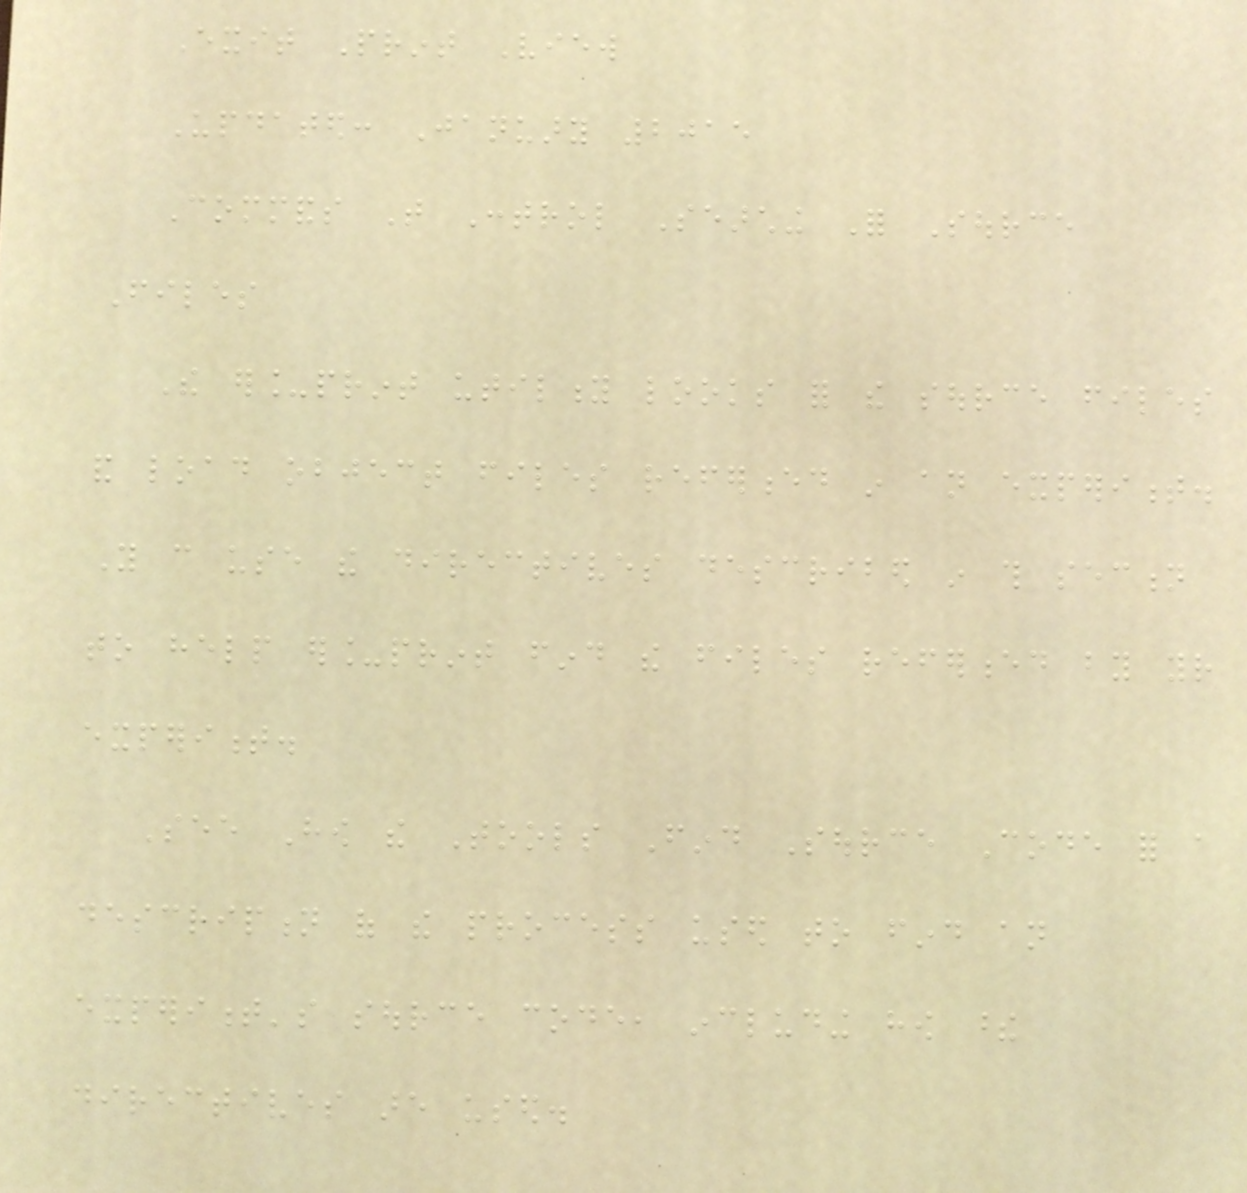Exit Print View
Updated: January 2015
Commands That Control Searching For Source
Files
The er_print utility looks for the source files
and load object files referenced in an experiment.
You can use the directives described in this section
to help er_print find the files referenced by your
experiment.
See How the Tools Find Source Code for a
description of the process used to find an
experiment's source code, including how these
directives are used.
